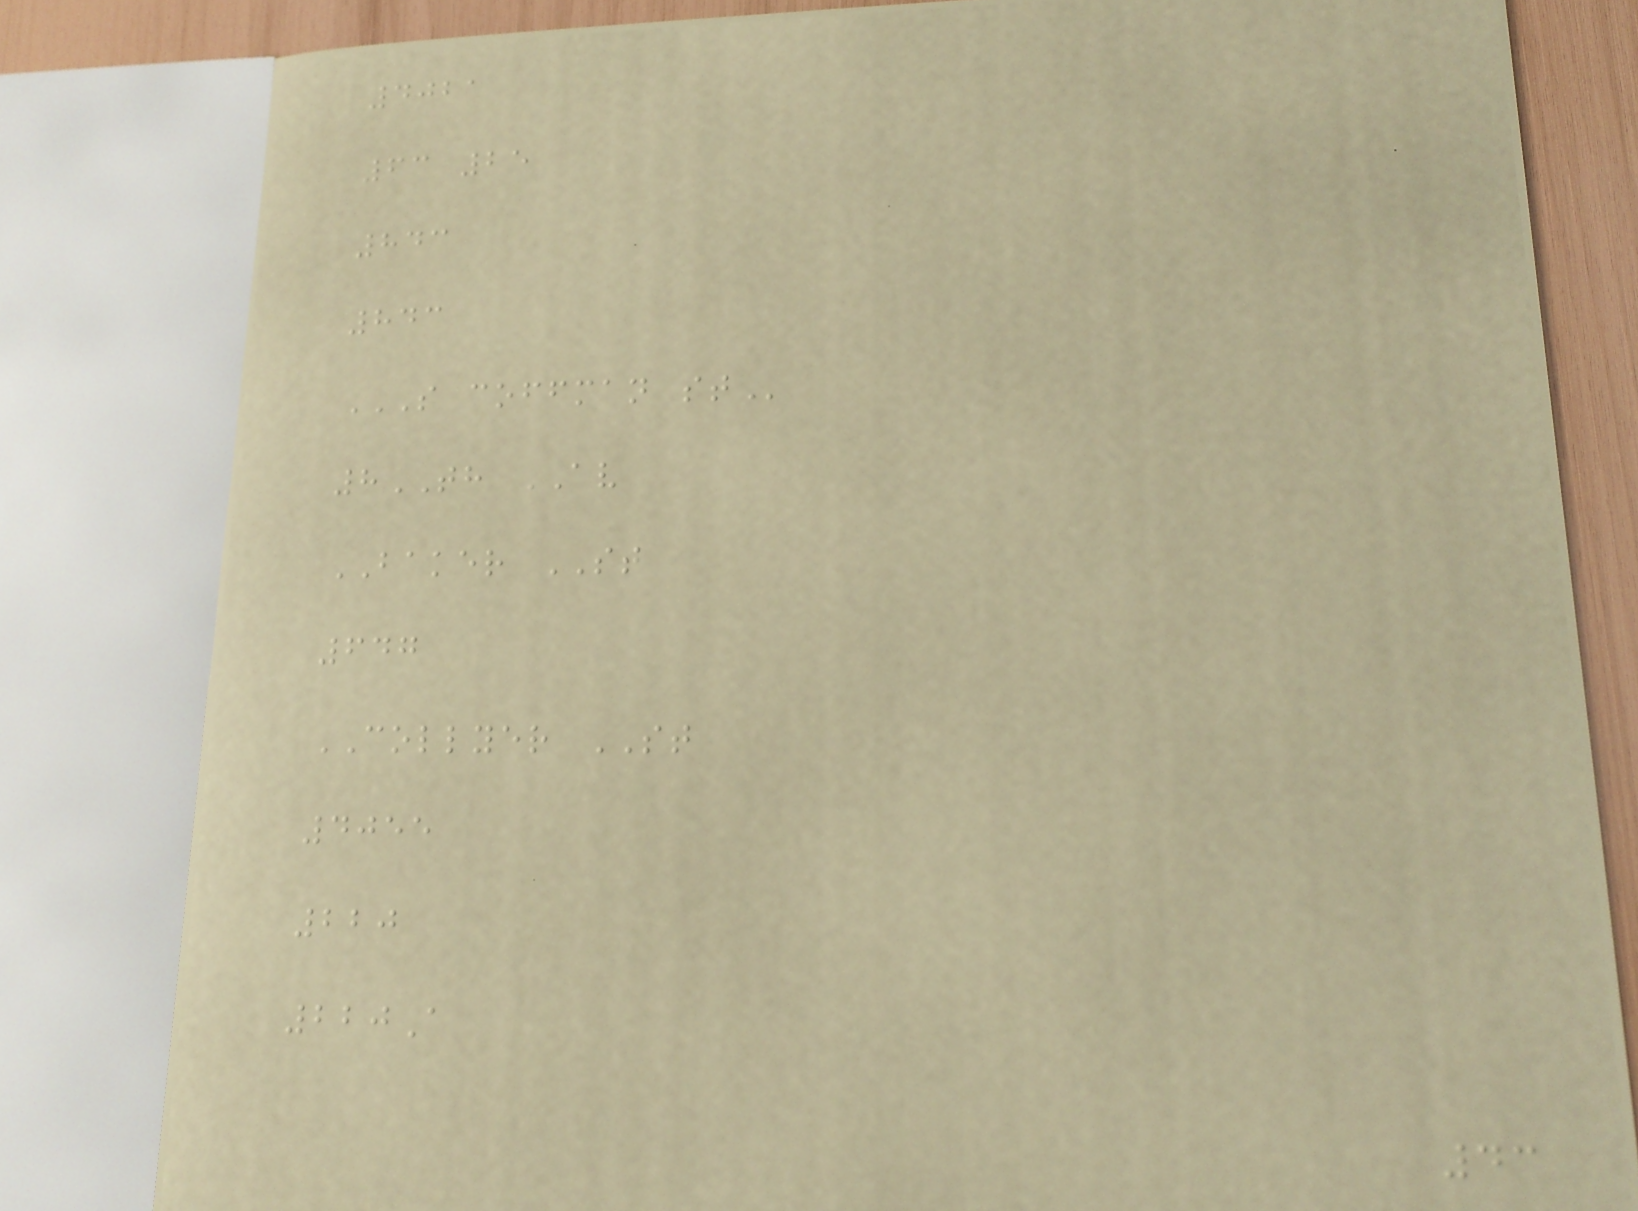4021
63 25
843
843
S COFFMAN ST
8TH AV
BAKER ST
647
COLLYER ST
4055
220
220A
43
